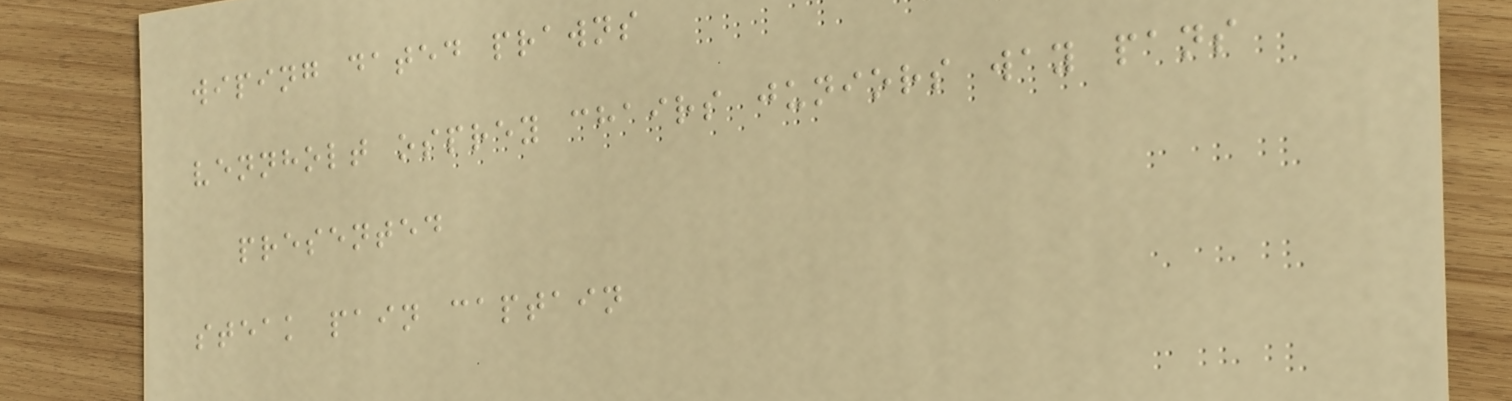wiping dated prawns
vennholt osprey chairs juniors way pans
presented
steak pain captain
